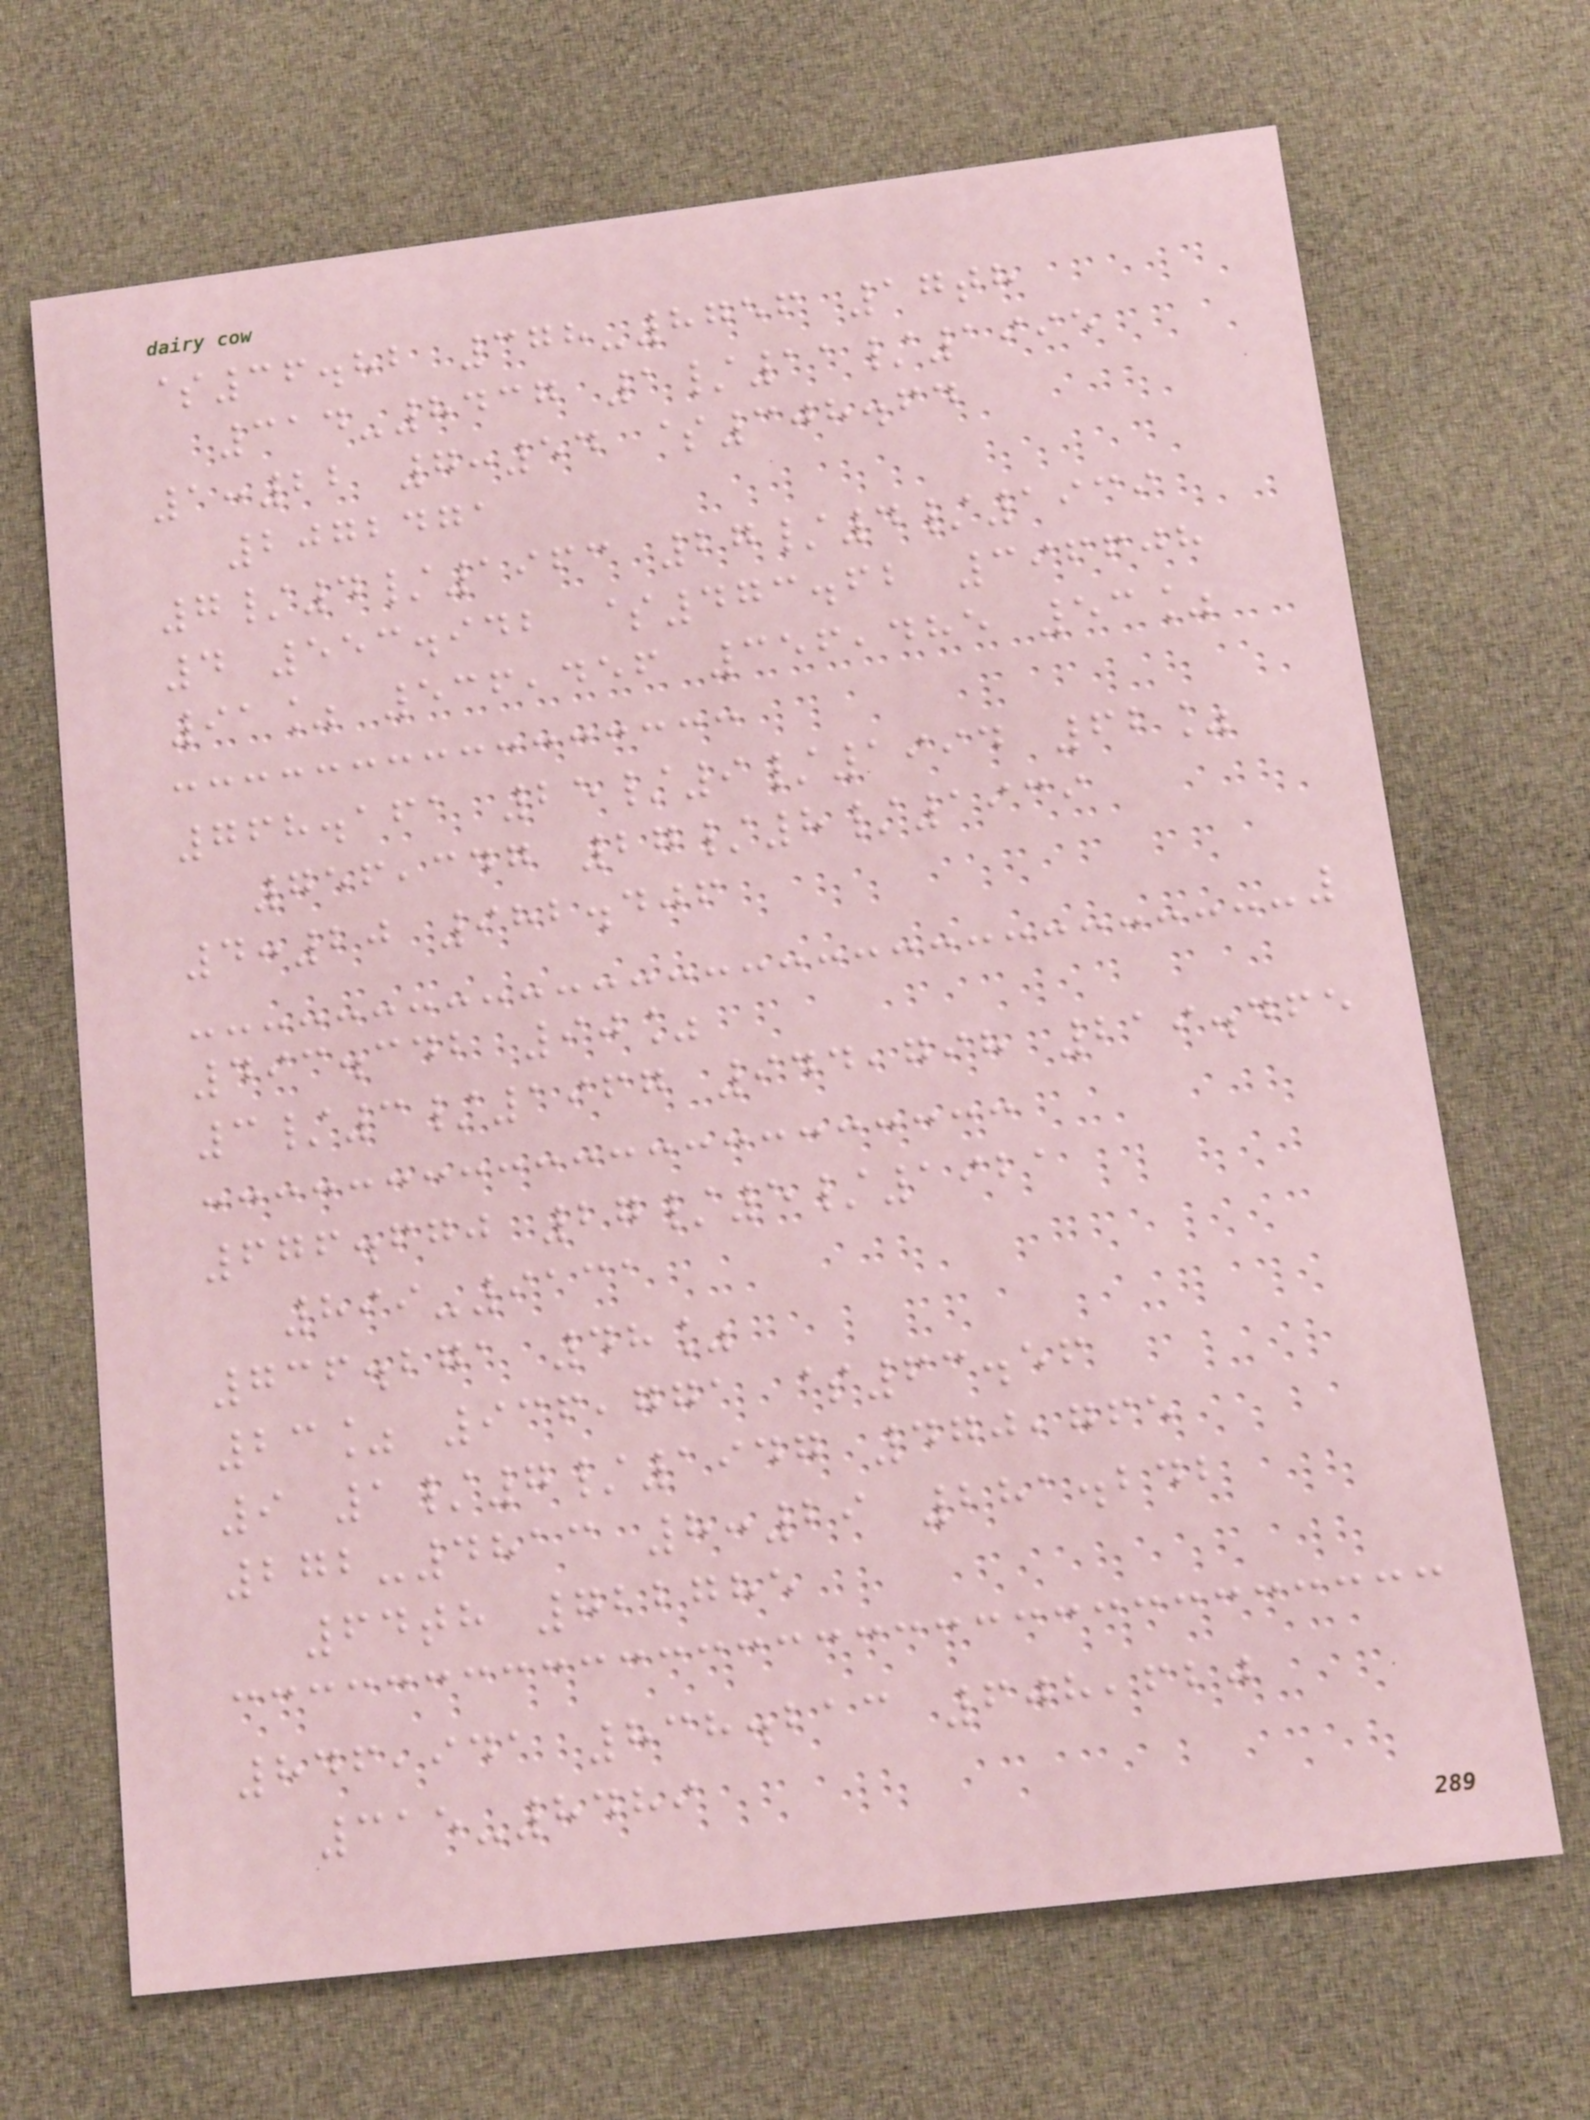$36.82 378-8756 17th
314-8437 1/11/1995
1:22 7:54 $308.64
2072471
7/4/1963 27/4/1939
4 553.942 $473.62 396608
91% 536,456 356,485 53%
768.161 25/9/1994 62%
756,347 27/8/1939
4:20 982.406
493.342 90%
3/3/1967 944,798 219.465
676.670 27/5/1921
899-9131
736.271 48%
23% 936,771 $63.56
9 1/7/1947 470,765
272-4813 8:29 281.242
64th 722785
846,941 838.213 608,620
315-8489
